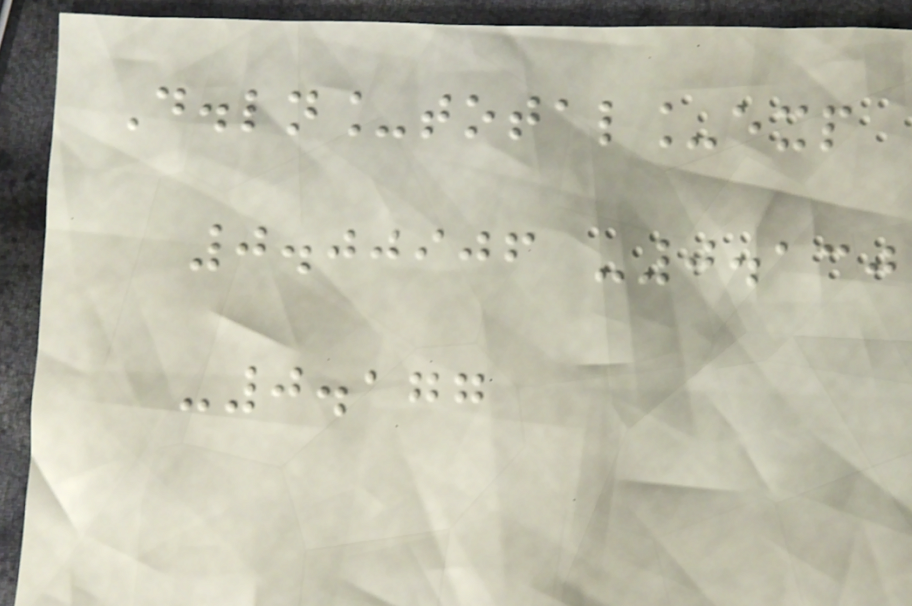D.ln_total_exp
0.00906 -0.130
-0.177
